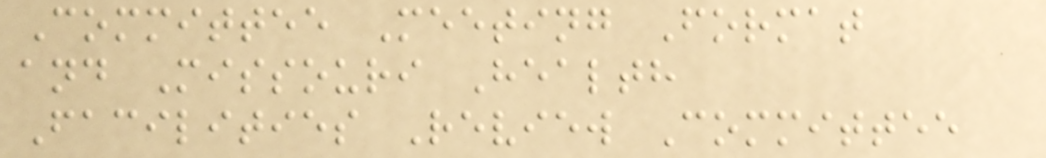Committee Meeting Format
and Missouri Health
Facilities Review Committee
